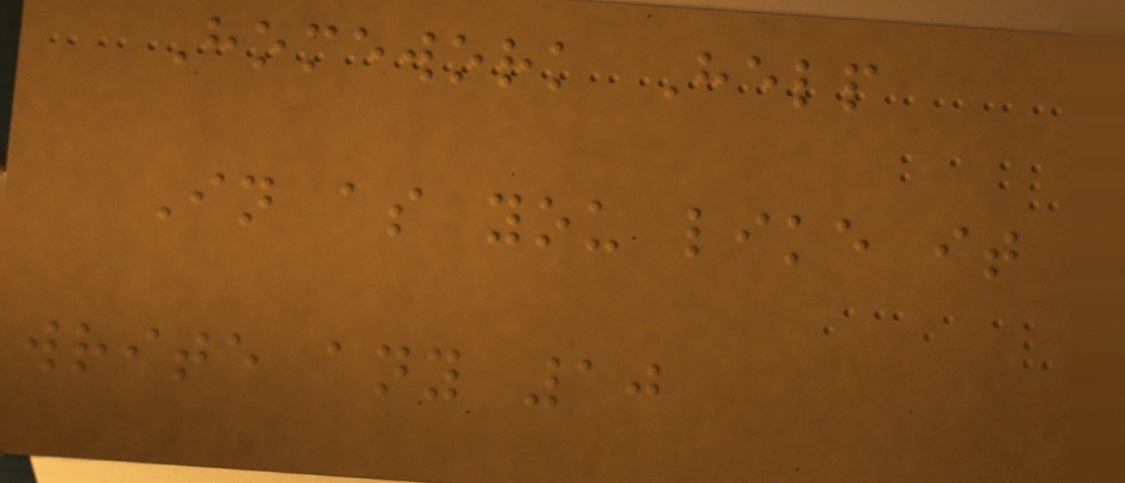Homework Help
In as you like it
write any 10
